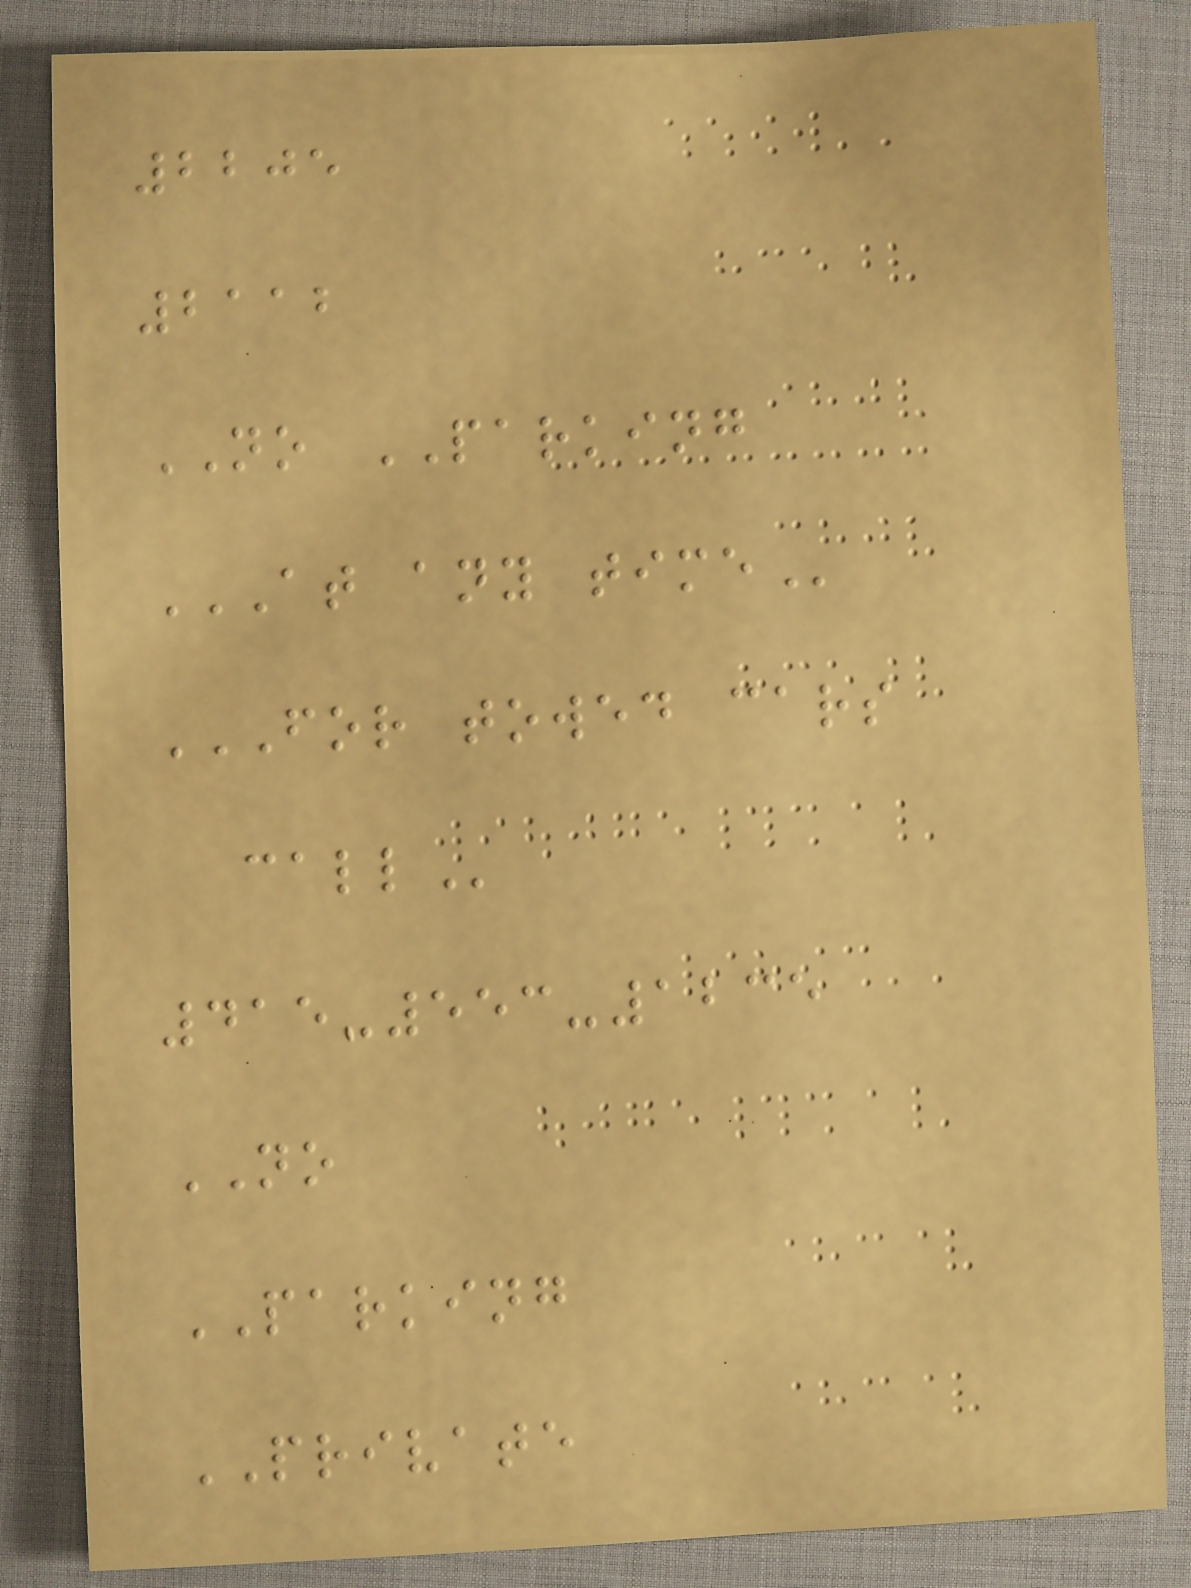2205
2112
NO PARKING
AT ANY TIME
FOR TOWED CARS
CALL
415-553-1235
NO
PARKING
PRIVATE
